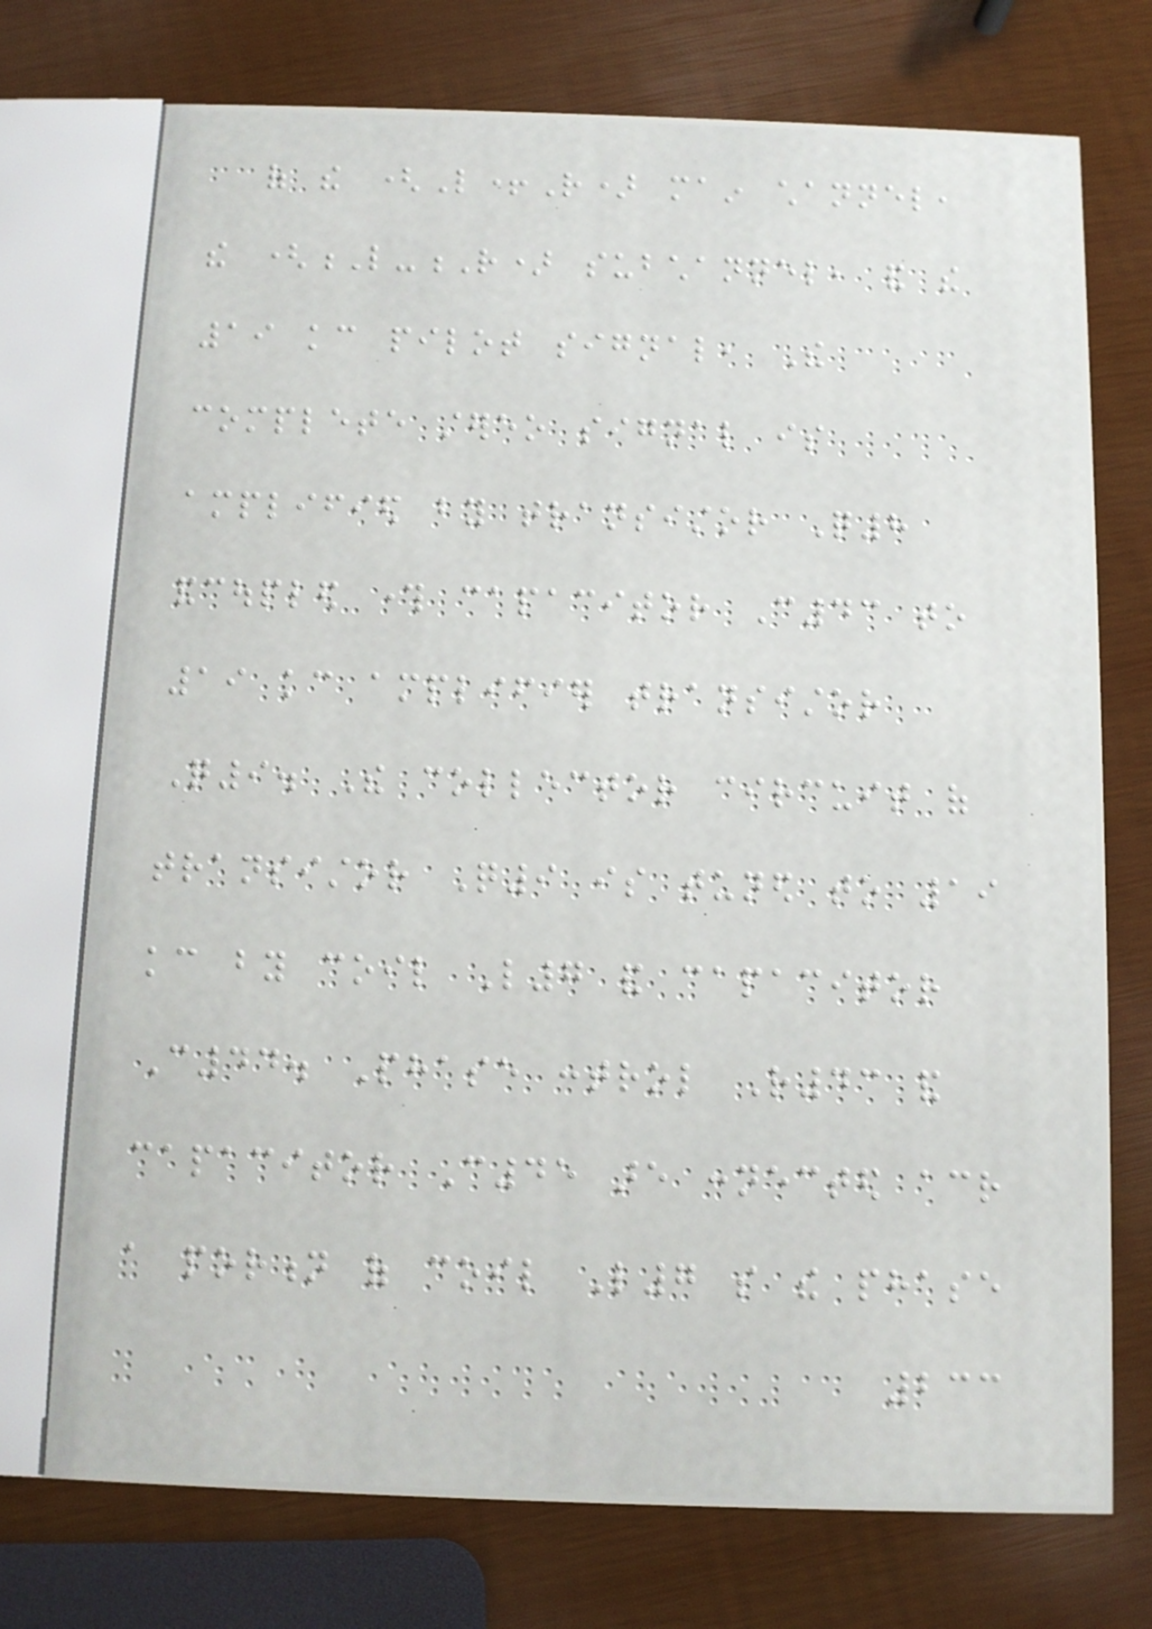of the (L+R) main channel,
the (L-R) subchannel, and the
19 kc pilot signal, The
complete stereo signal is
amplified by transistor Q8
andcoupled through capacitor C43 to
19 kc amplifier transistor
Q9. The collector circuit of
transistor Q9 is tuned to 19
kc by coil L7 and capacitor
C44. Phase control R43 and
capacitor C45 are connected across
a portion of coil L7 so the phase
233
